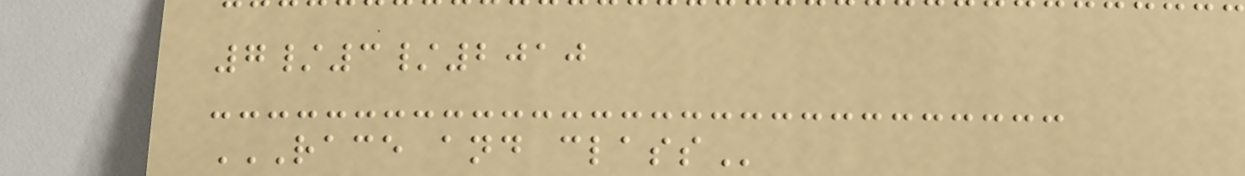7/3/2010
RACE AND CLASS
